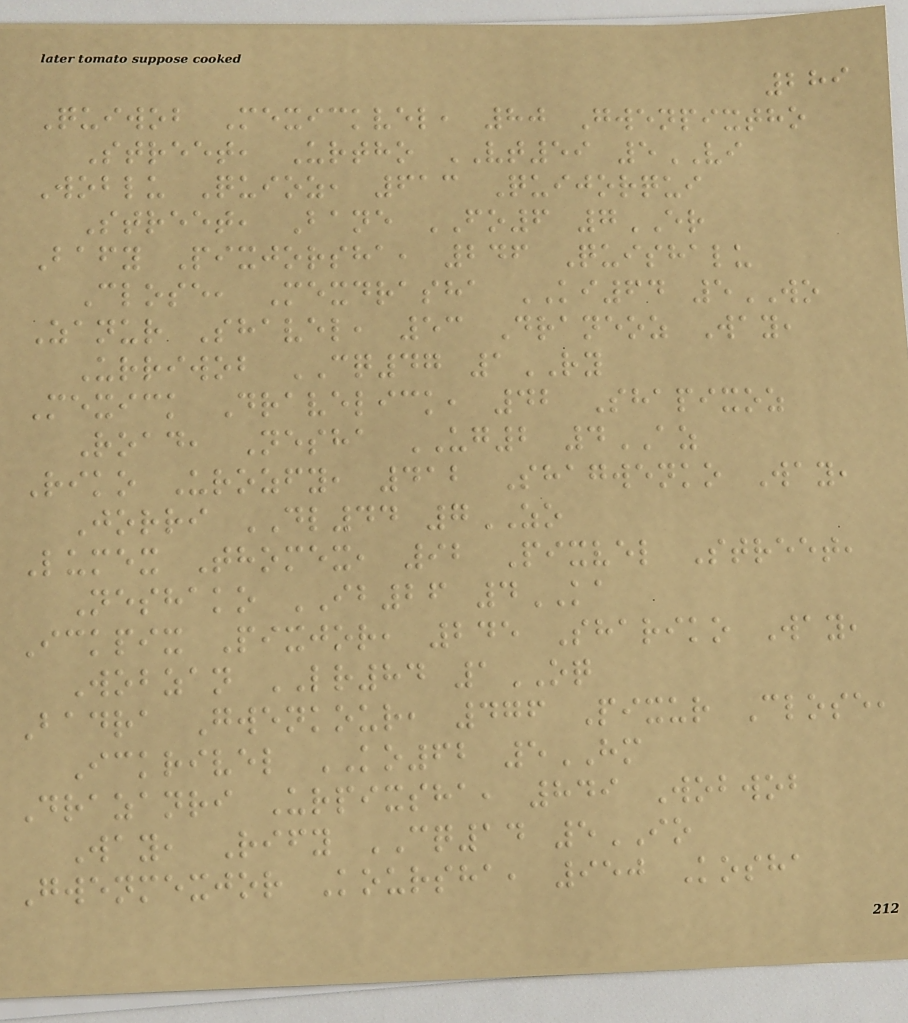289
Quiwob Mexickvel, 80 Gwenpixtho
Street, Urtho VT59 5VI
Woblu Quioz, 613 Quijorqui
Street, Bane FO6 7ER
Bafy Pixjorsha, 246 Quishalu
Close, Mexdrasha KI64 5WO
Zanur Shavel, 53 Draneoz Way,
Urriwob CQ47 1RY
Mexick Dravelick, 42 Shapixoz
Road, Nesha UG2 4AZ
Riko Urozfy, 412 Shagwenko Way,
Jorri DL44 7ZO
Lumex Thomex, 92 Pixvel Street,
Neshako IB26 4KA
Ickpix Pixjor, 245 Shariko Way,
Wobzan LR84 1OQ
Badra Gwenkour, 476 Pixur Close,
Ickrivel KO62 5HM
Drazanri Urpixsha, 849 Wobwob
Way, Rify CQ14 5IO
Gwenmexjor Koursha, 950 Kosha
